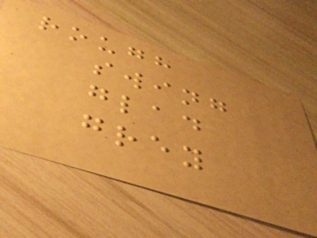rough
swing
glad
grey
